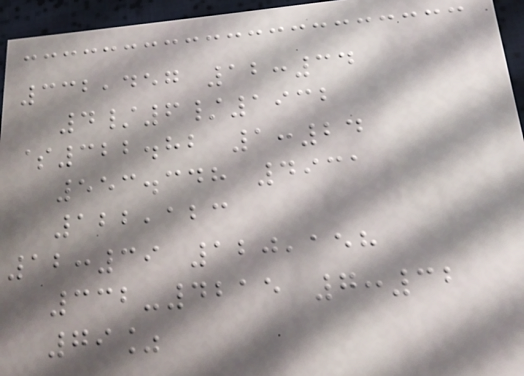332,457 12:34
4/6/1932
$322.82 1:24
553.348 4931
122,123
12:39 120,158
332-4215 7:32
79%
